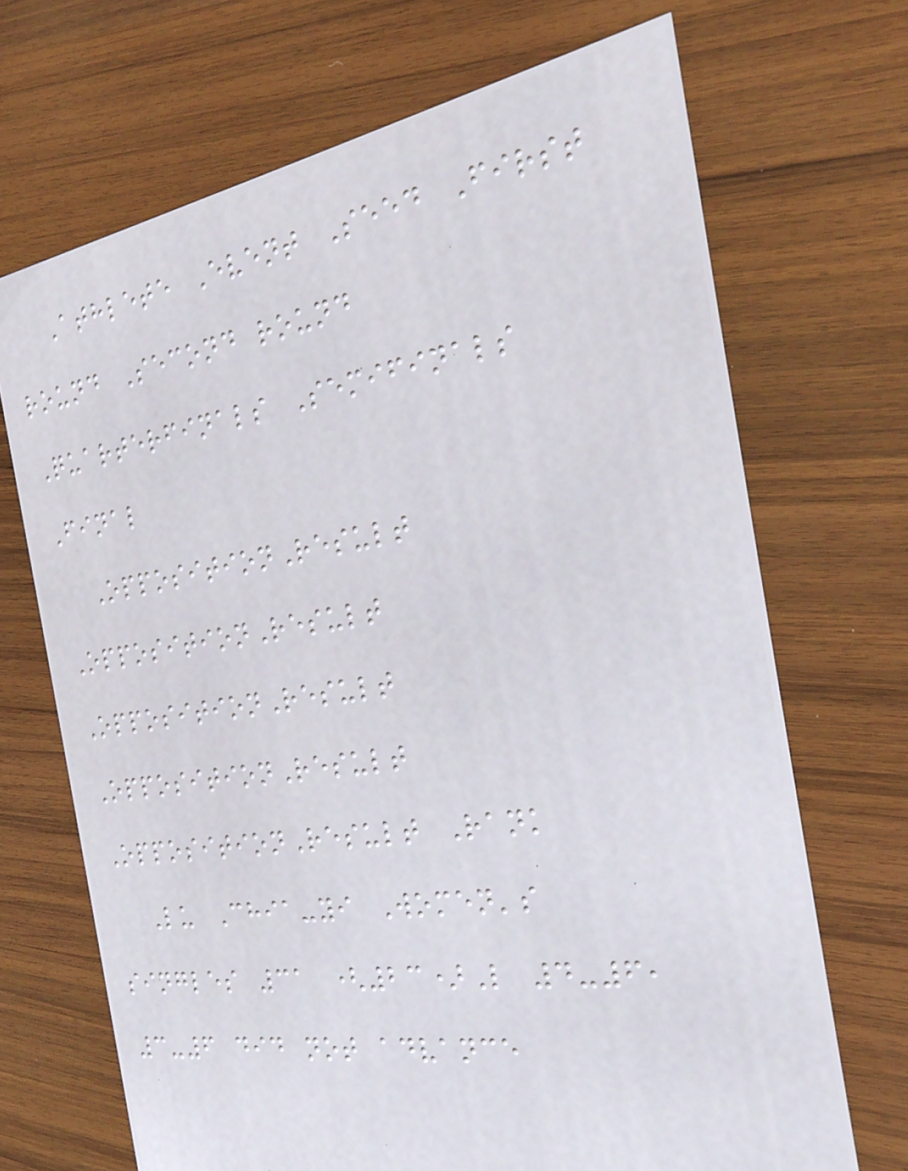Athlete Event Seed First
round Second round
Quarterfinals Semifinals
Final
OppositionResult
OppositionResult
OppositionResult
OppositionResult
OppositionResult Rank
Lu Chia-yi Women's
singles 31 (23)L 4-6,
3-6 did not advance
